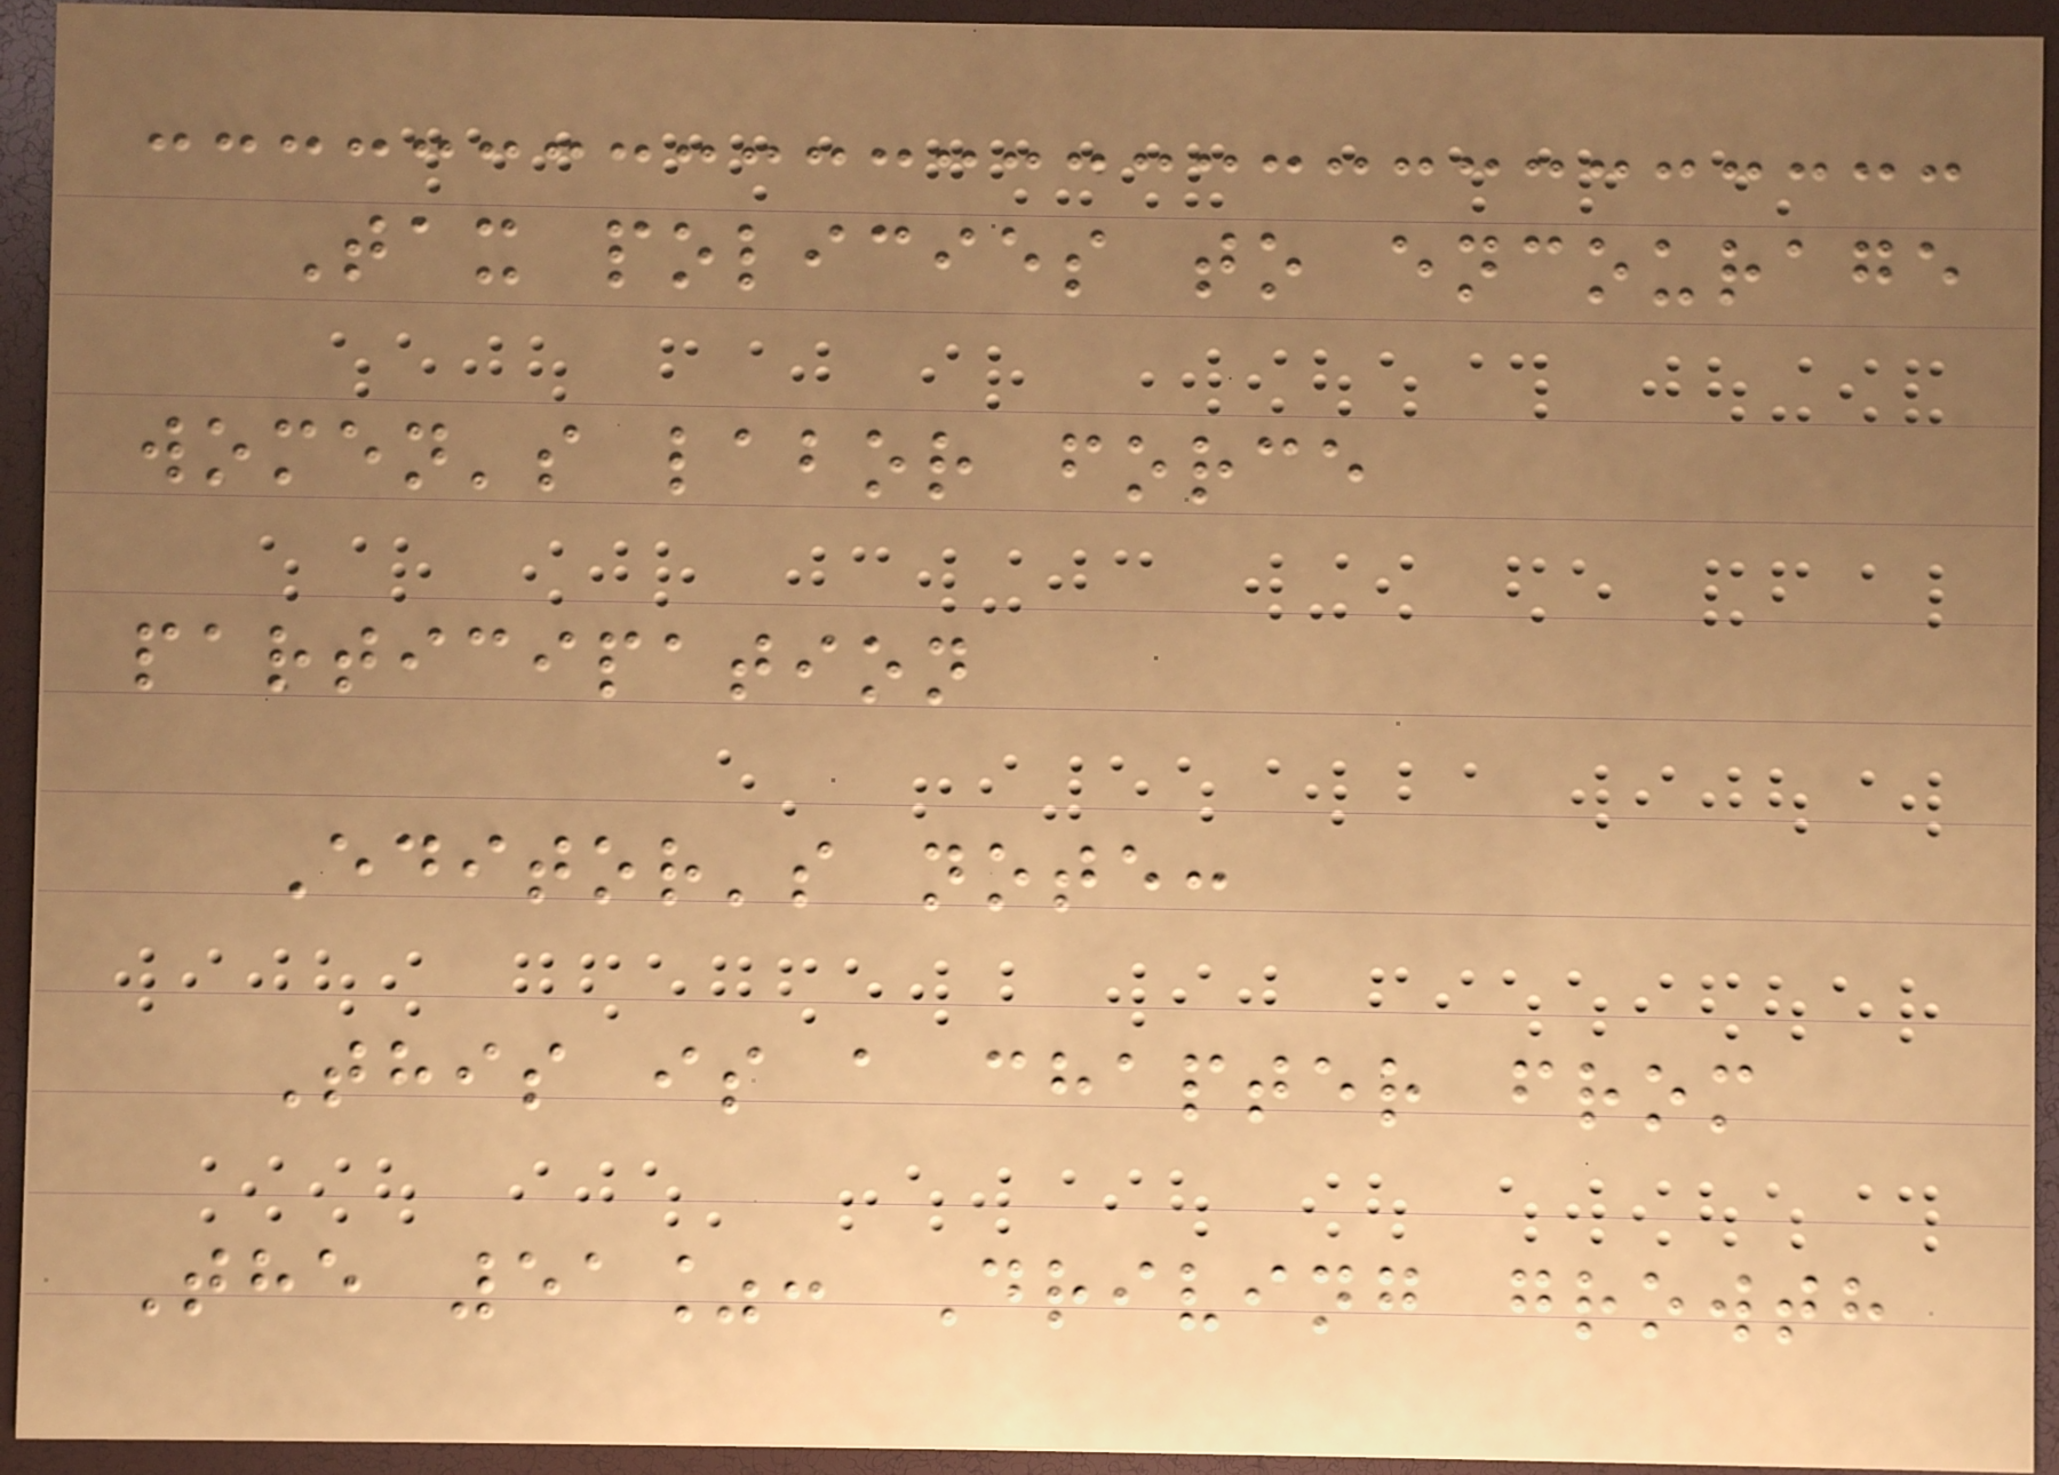Tax policies to encourage
women's labor force
participation
Editor's note:
This is a chapter from
The 51%: Driving growth
